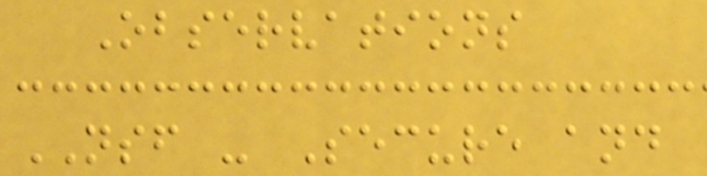Observations
NSF - Secure and
